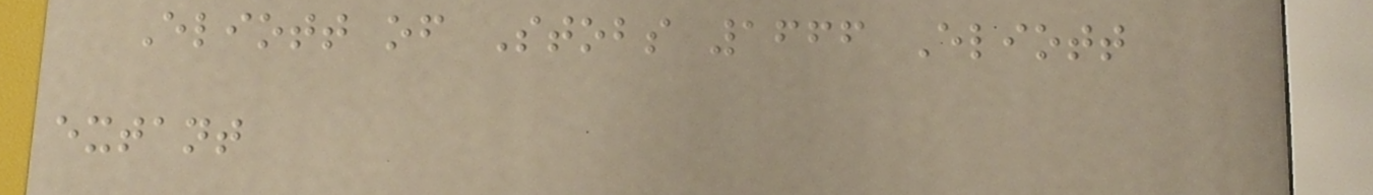Eliott of Stobs 1666 Eliott
extant
